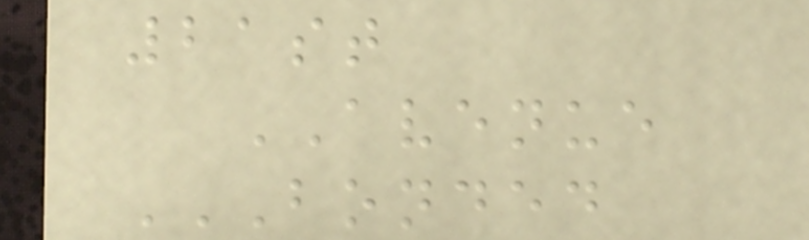21st
AVENUE
BONDED
